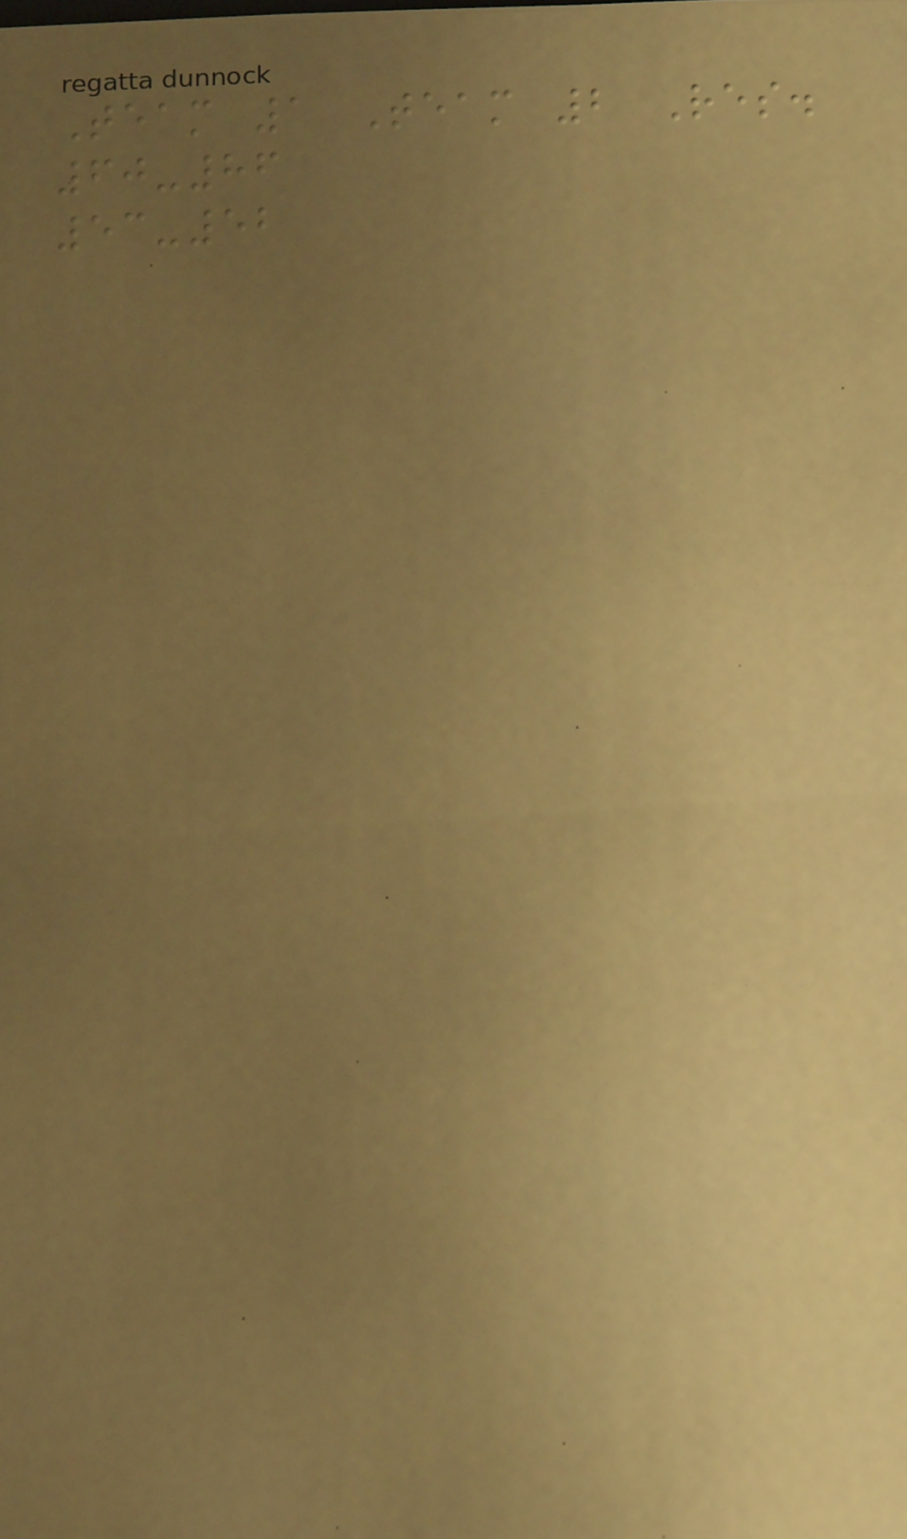Team 1 Team 2 Res.
60-86
53-52
